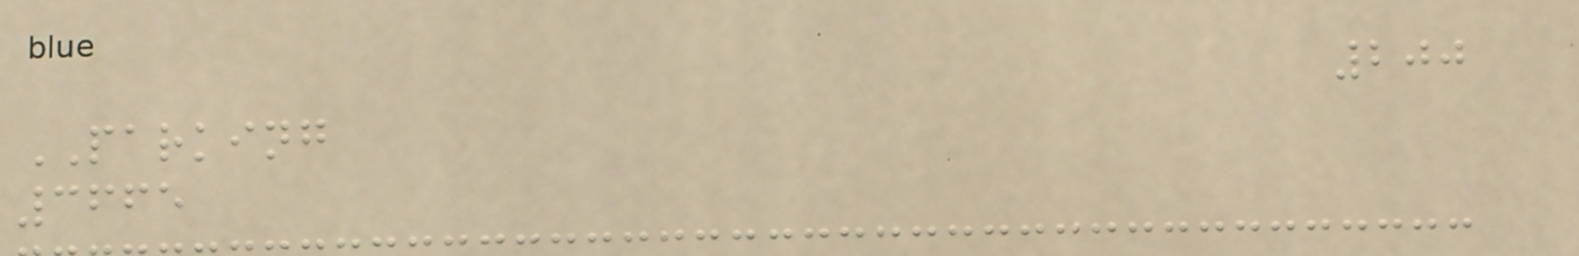200
PARKING
3665
